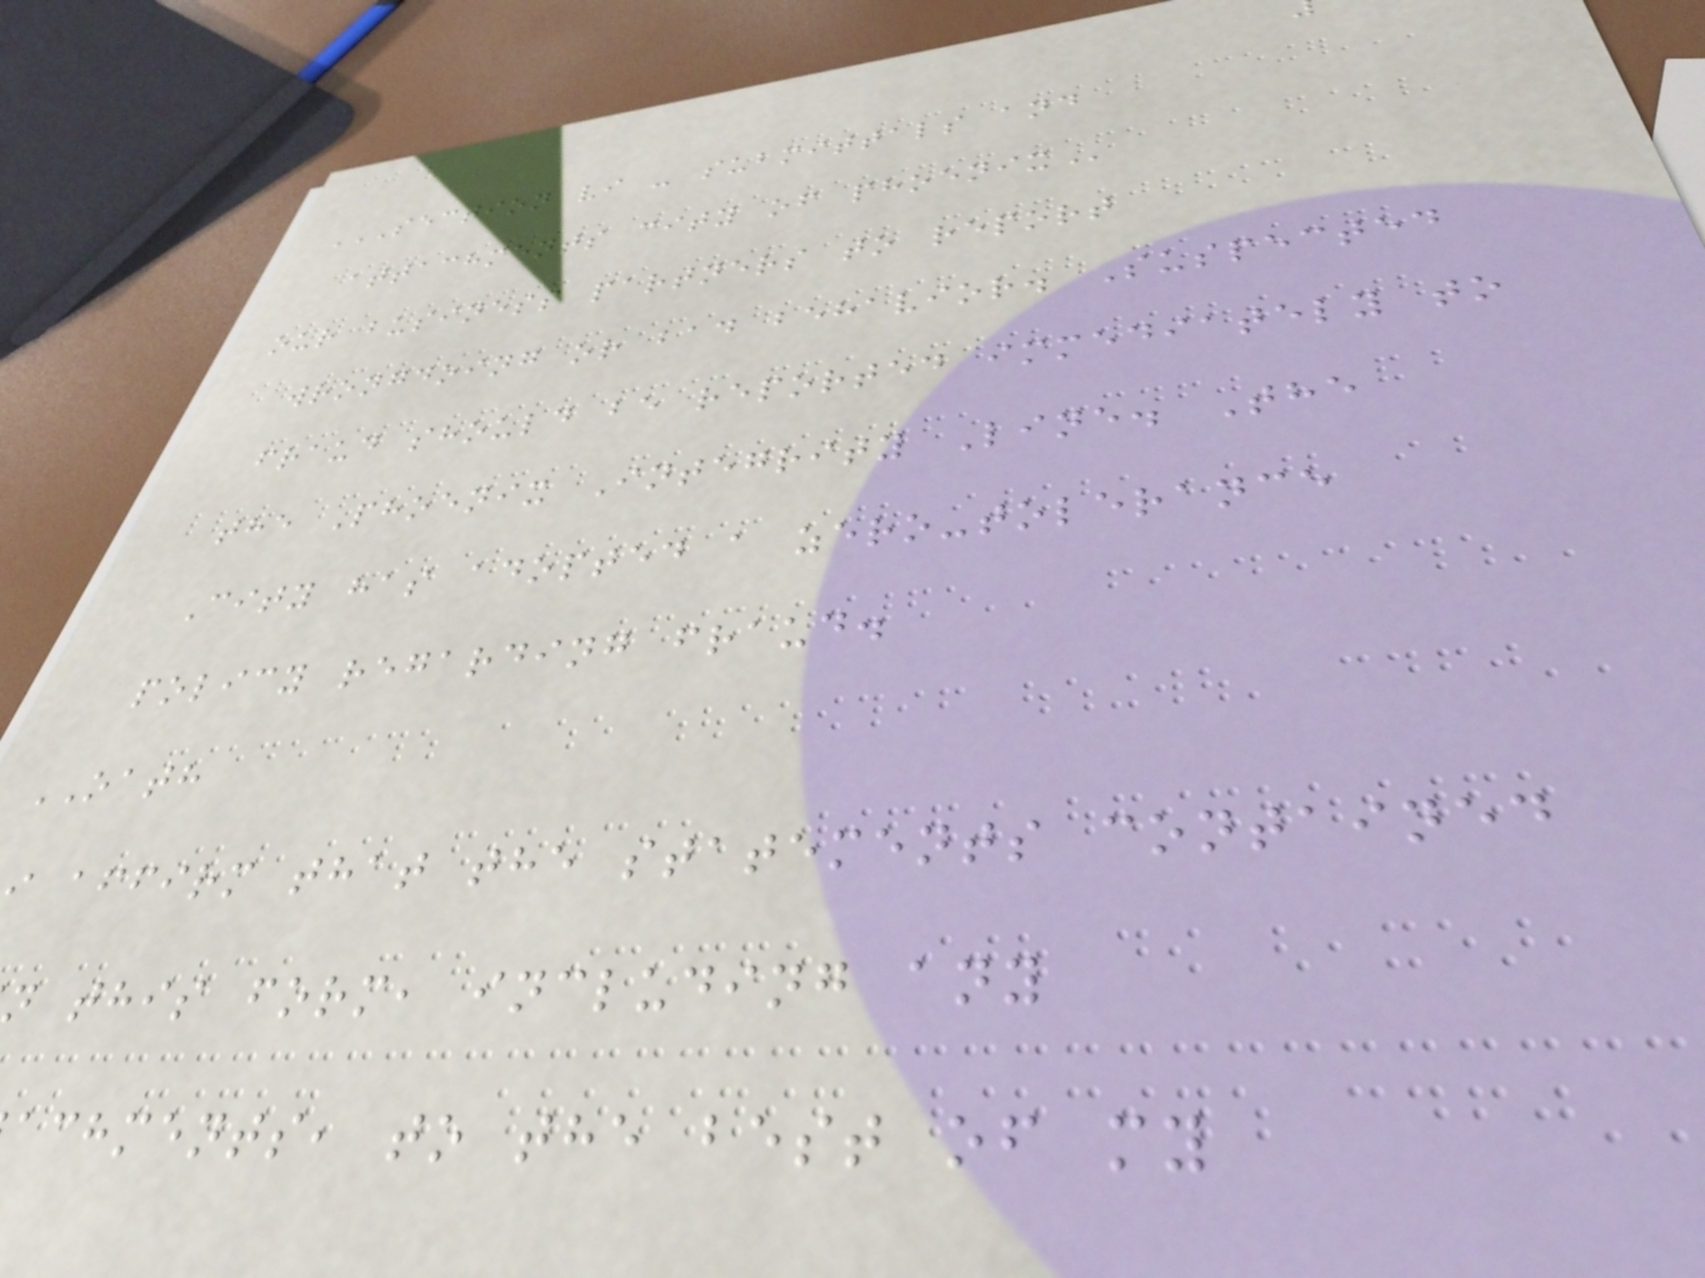SECTION VI - SUBMITTALS AND
attachments city of
our business partners to report
wrongdoing or bad behavior. Suspected
fraud should be reported immediately to
the Phoenix Integrity Line. The
City has adopted a zero-tolerance
policy regarding fraud.
OATH
affirm that the statements contained
n this form, including any
achments, to the best of my
